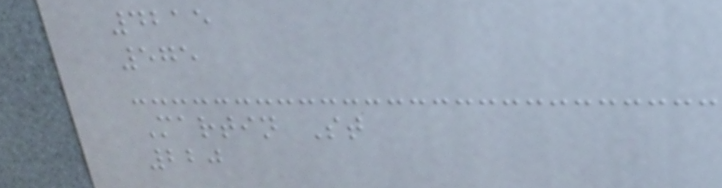4215
575
Martin St
220
